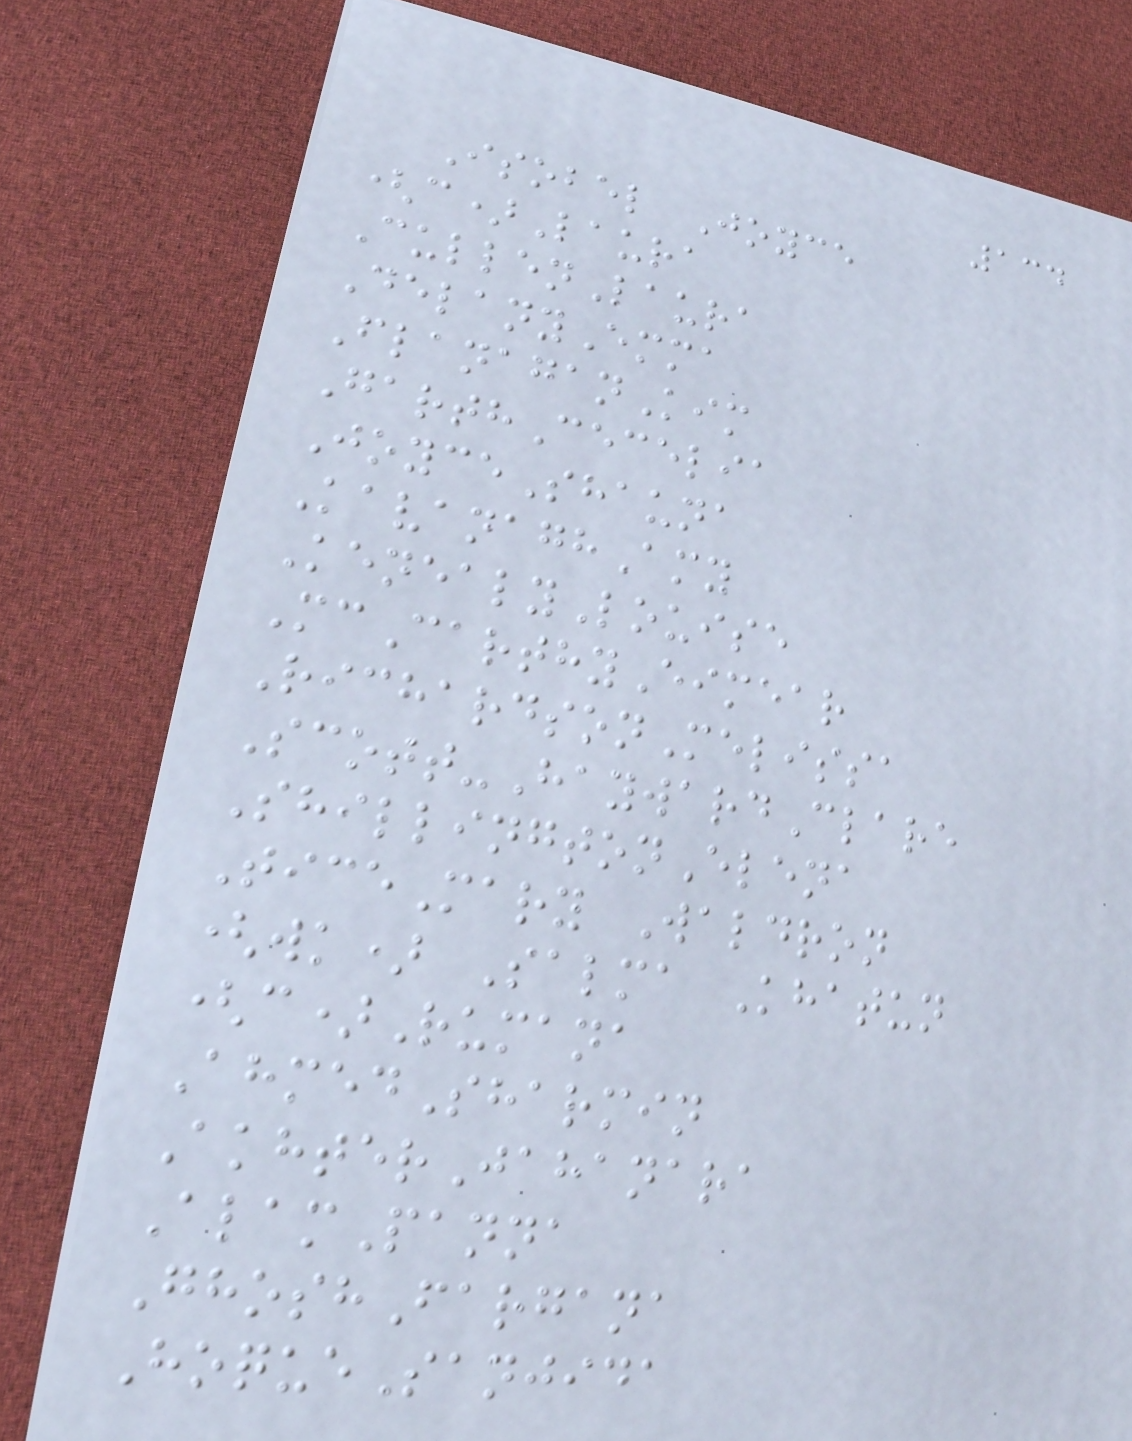134
Isobel Joyce
(c)Laura
CullenLaura
DelanyEmma
FlanaganKim
GarthCecelia
JoyceShauna
KavanaghAmy
KenealyLouise
McCarthyEimear
RichardsonMelissa
Scott-HaywardClare
ShillingtonElena
TiceMary Waldron
(wk) Salma Khatun
(c)Rumana
AhmedSharmin
AkhterJahanara
AlamPanna
GhoshFargana
HoqueSanjida
